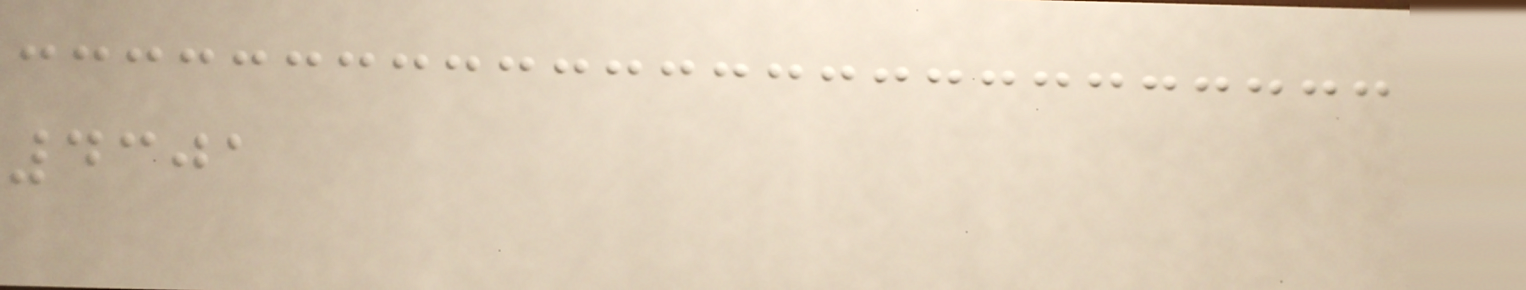4301
